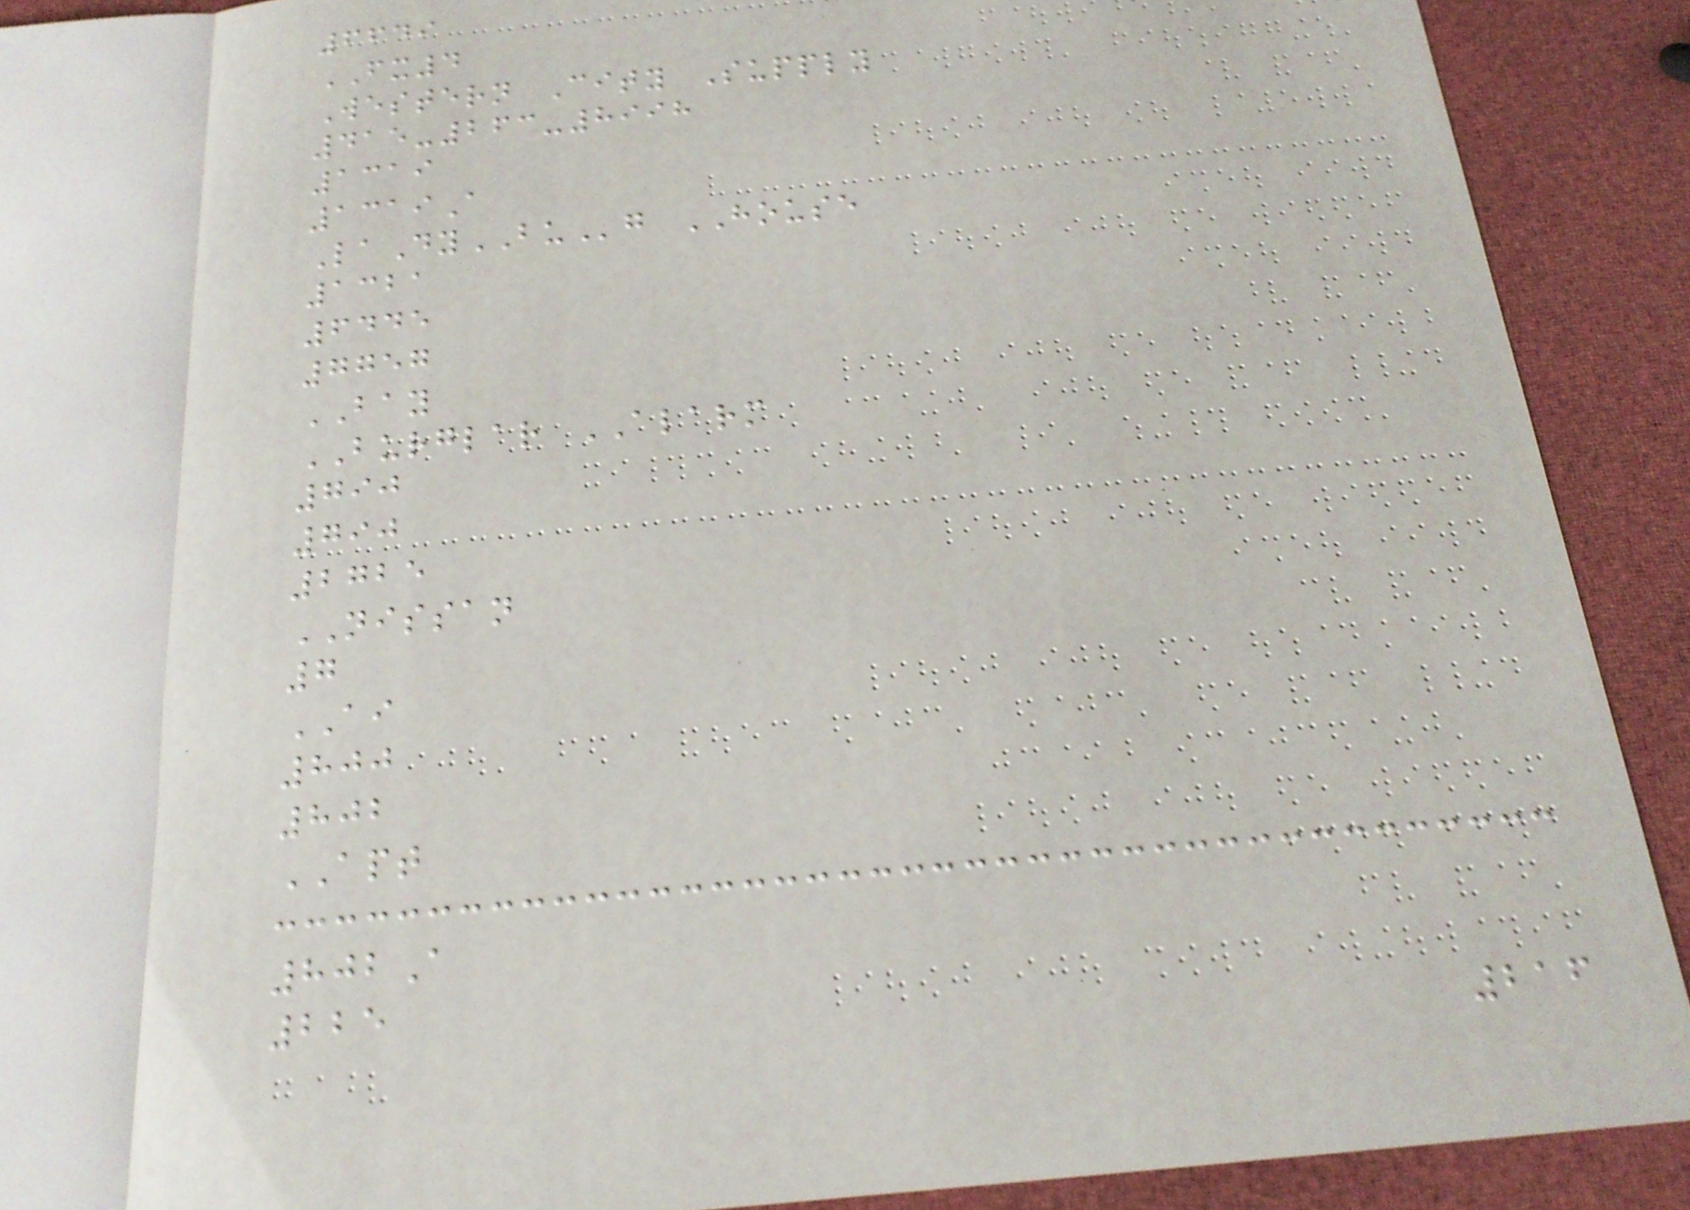6649
FX4
Western City Supply
415-263-8998
1319
1319A
LaDyBUg HOUSE
1321
6445
7757
BAY
BURGLAR ALARM
790
790
2725
NISSAN
7
AI
800
802
APT
802A
225
216
